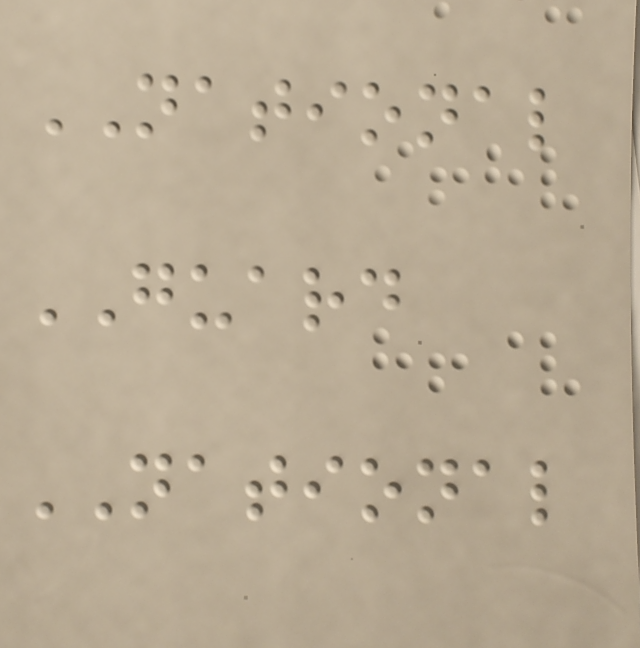NATIONAL
GUARD
NATIONAL
